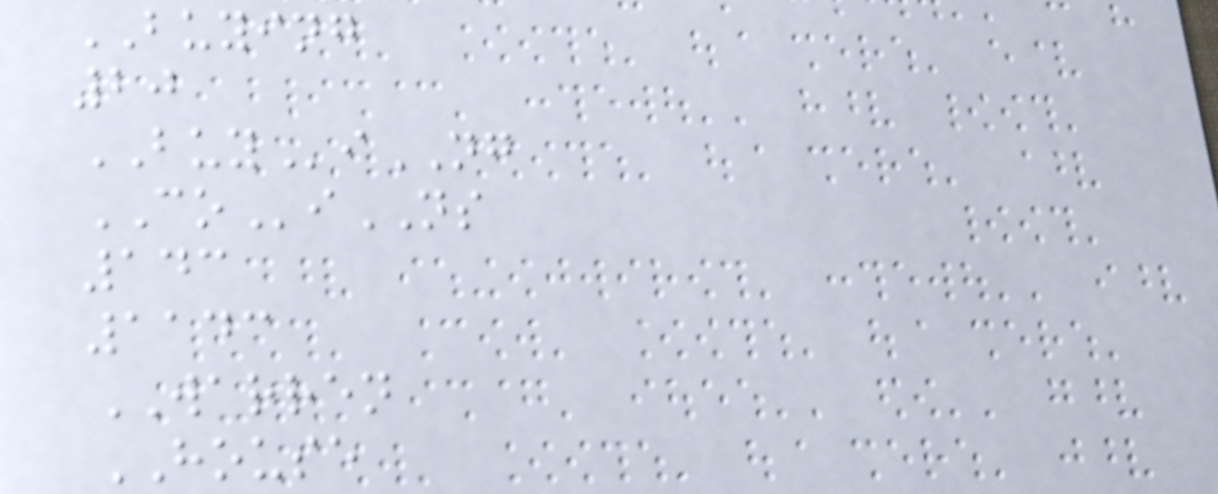BUYING
20
BUYiNG
COiNS
143
1143
WARREN
HOUSE
